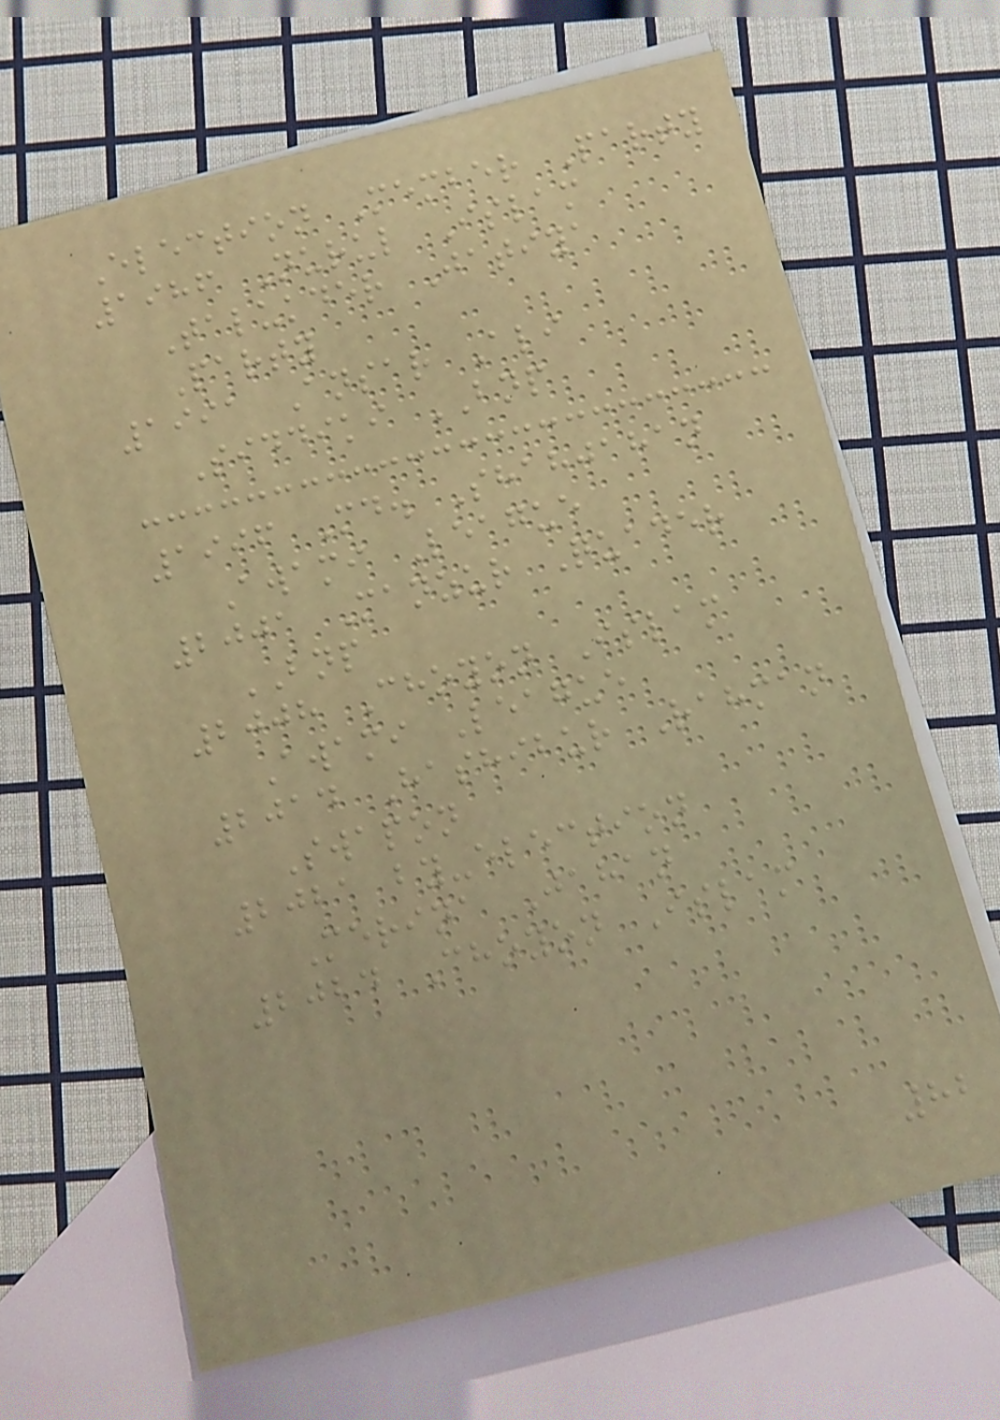Election Member Party
1986 Nurul Islam
Talukder Jatiya
Party
1991 Ansar Ali
Siddiki BNP
1996 Md. Shahjahan
Awami League
2001 Manzur Quader
BNP
2008 Choyon Islam
Awami League
2014 Hashibur Rahman
Swapon
2021 by-election
Merina Jahan
2024 Choyon Islam
82
